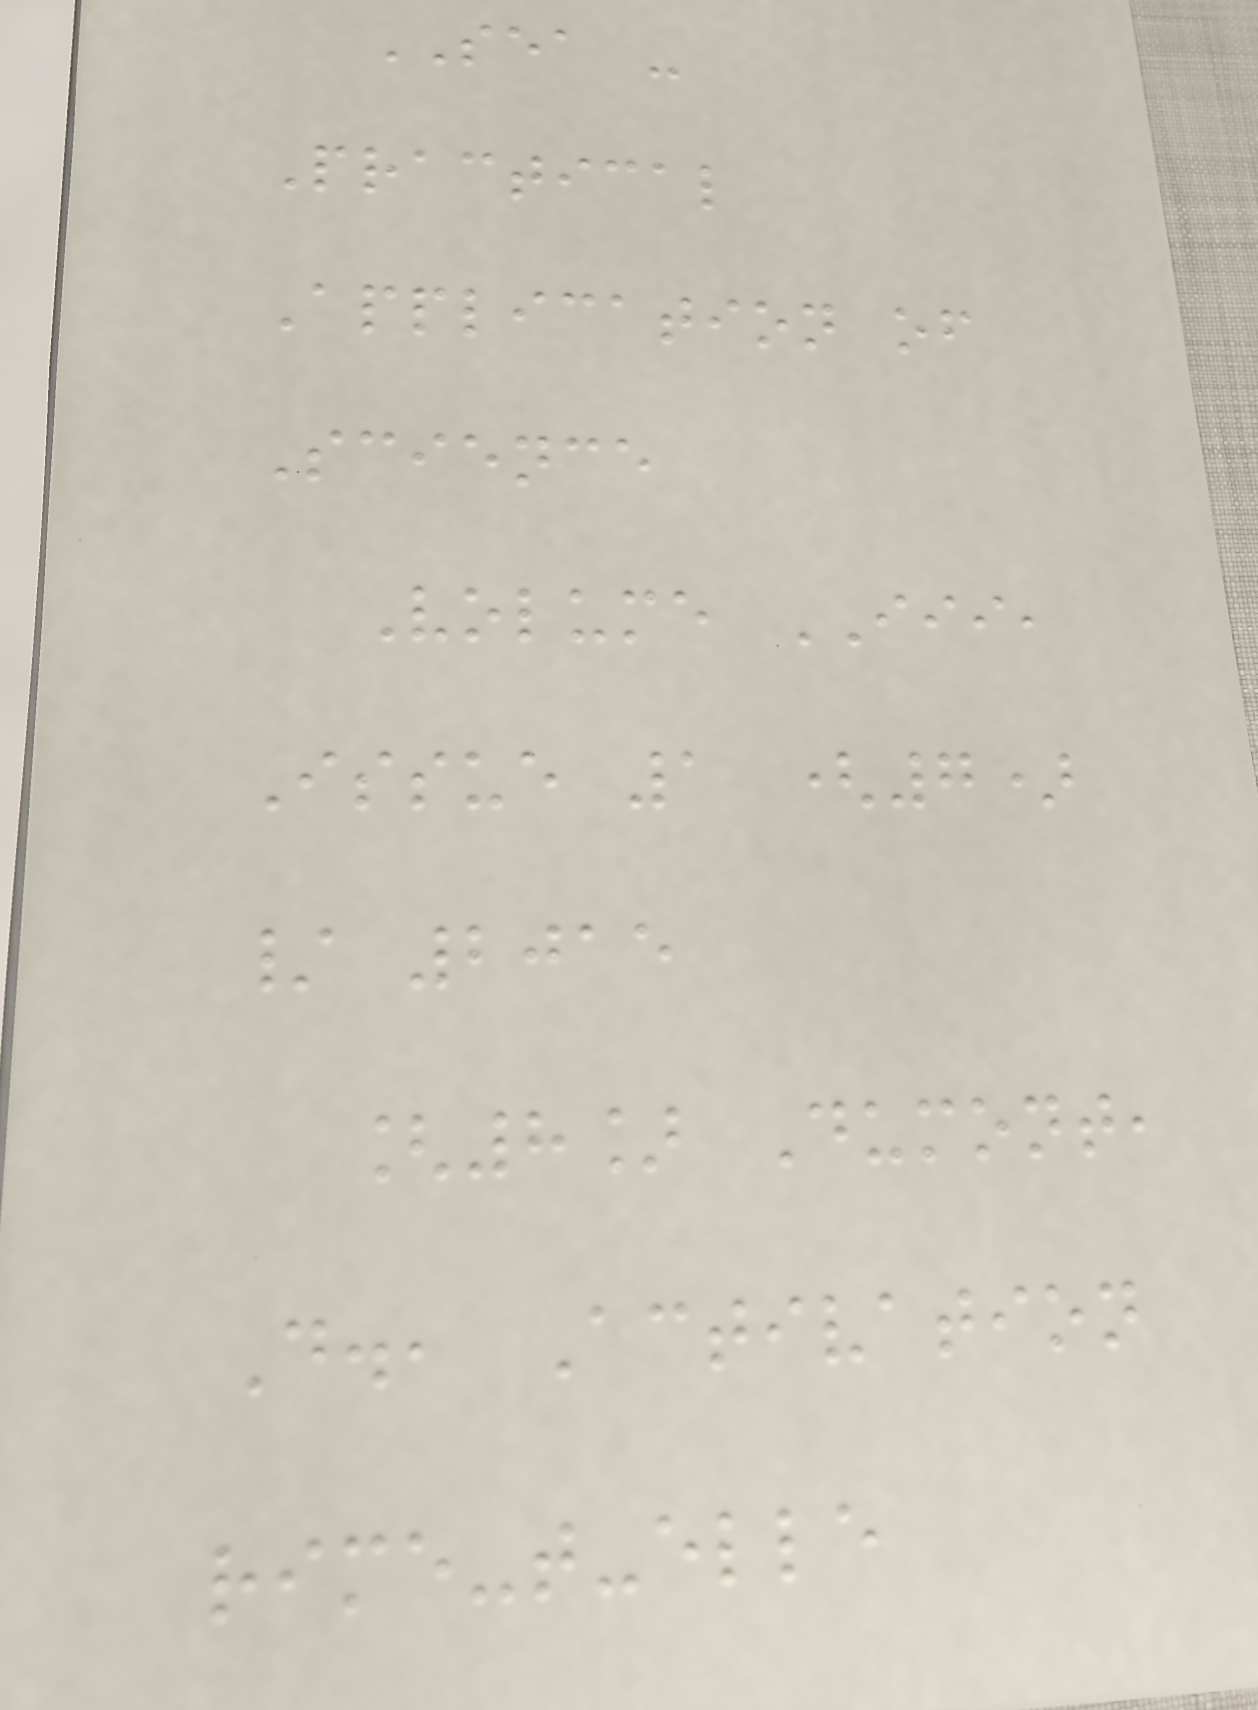SEA -
Practical
Application of
Science
Volume III,
Issue 1 (7)
/ 2015
[8] Dumont,
D., Activation
rime-t-elle
